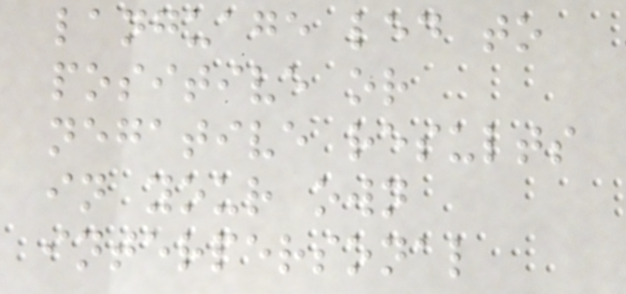language led to
positive or
negative results
in your own
interpersonal
